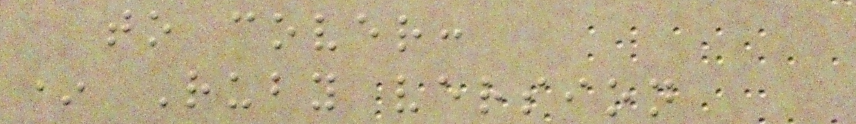to cover:
* Ruby version
